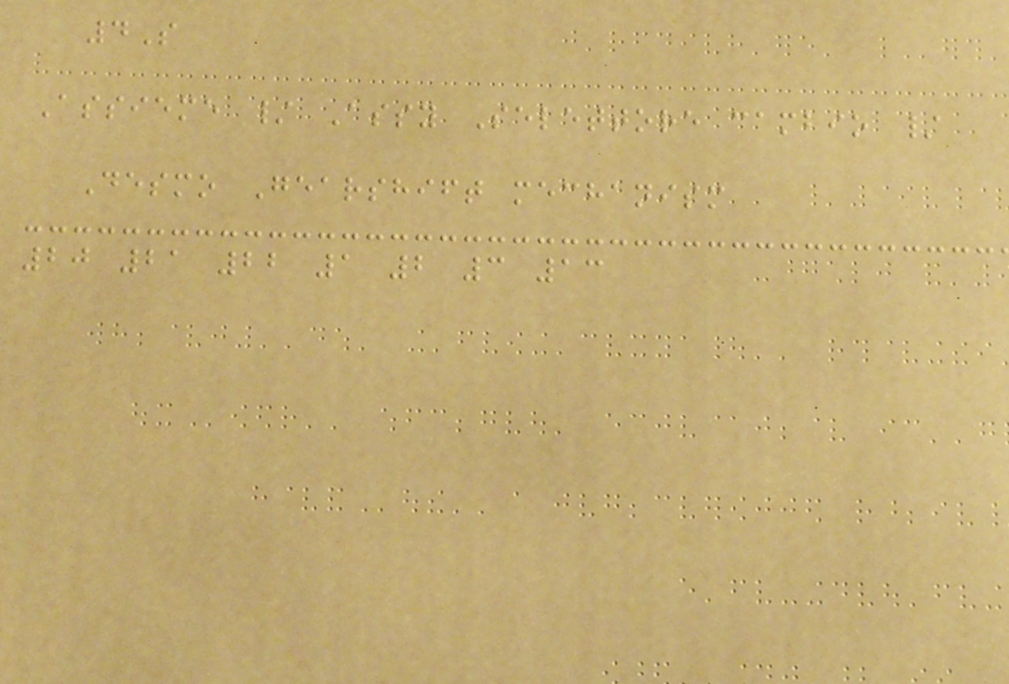4S
Assieme / Assy Selettore cambio /
Desmo Gearshift mechanism
20 21 22 1 2 3 13
